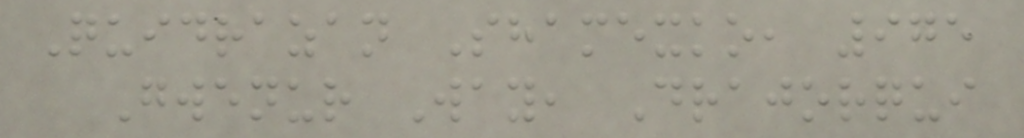Quidrazan Shamexko, 975
Gwenur Way, Drajorqui
